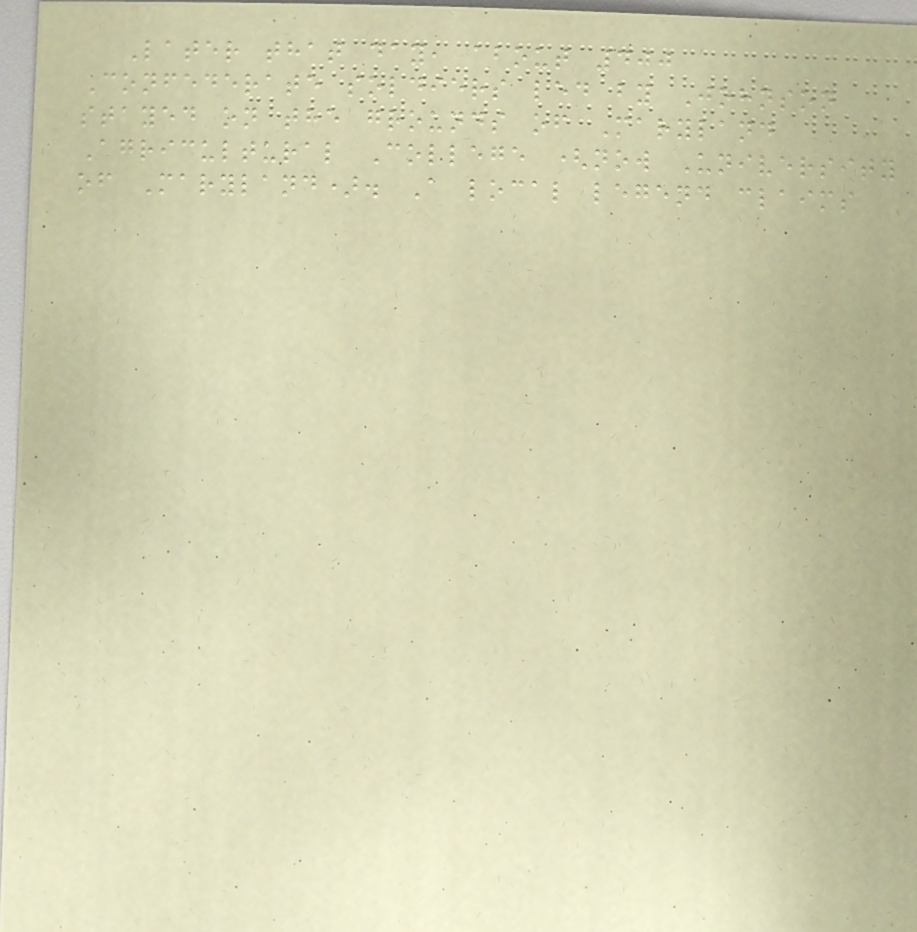Later that day, about 400
Confederate soldiers led by Johnson
stayed on the grounds of Maryland
Agricultural College (now University
of Maryland). A local legend claims
